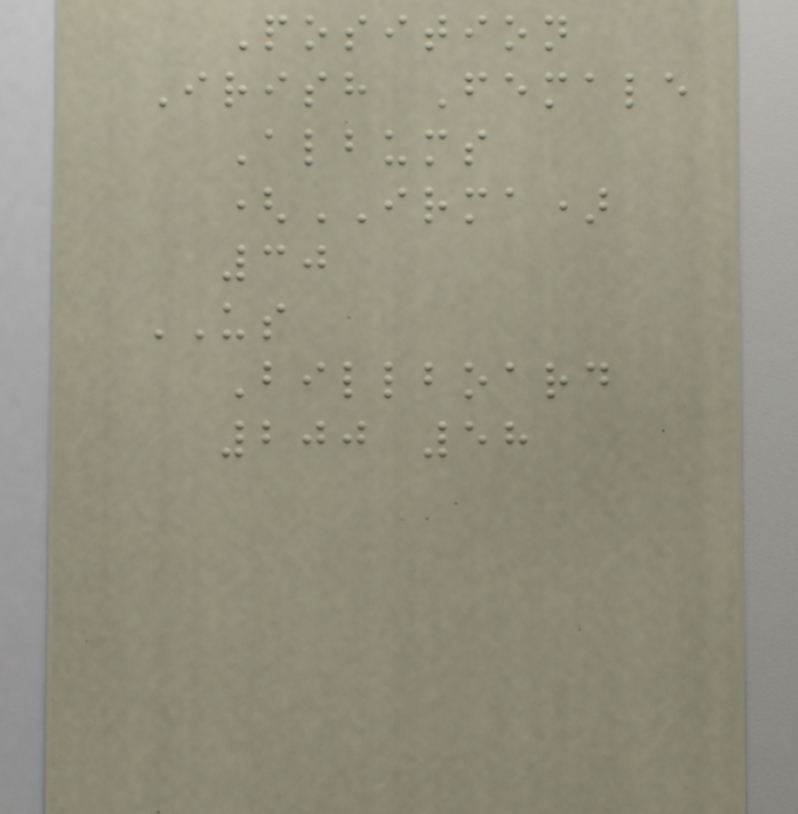Position
Irish Female
Albums
(IRMA)
30
US
Billboard
200 58
